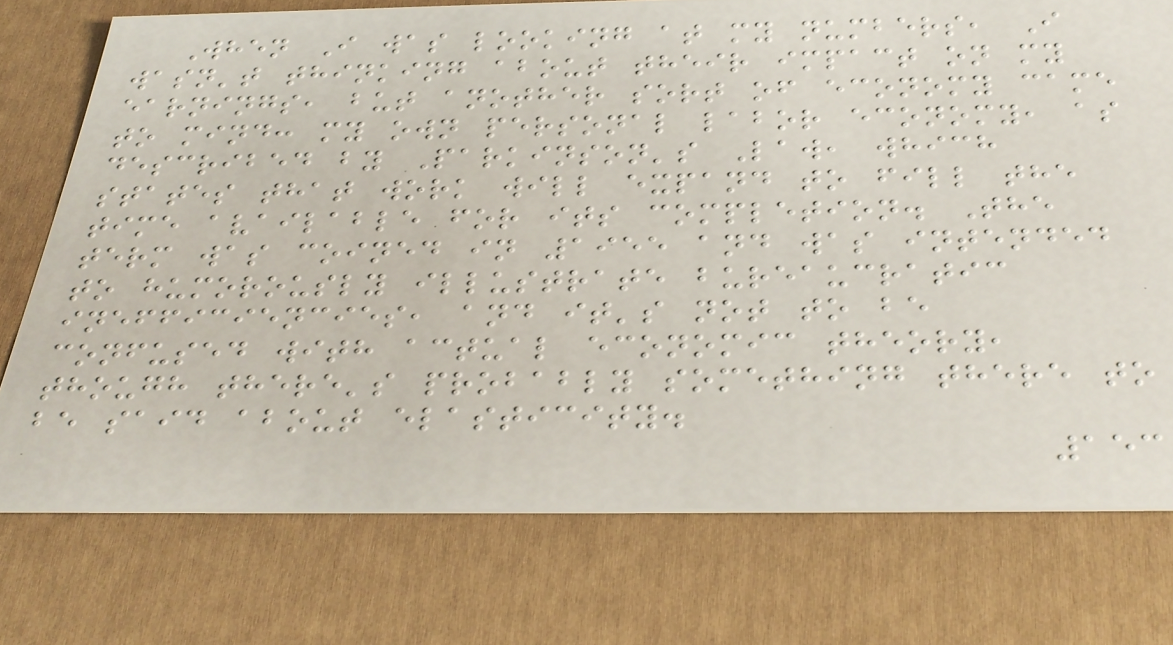When I was looking at my numbers, I
wasn't thinking about their impact on my
earnings, but another sort of economy came
to mind: my own personal labor economy, as
described by Parkinson's Law, which
states that work will expand to fill the
time available for its completion. The
term was coined in 1955 and was intended
to humorously illustrate bureaucratic
inefficiencies, and it's not to be
confused with actual economic theory,
though there's probably something there to
be said about elasticity.
153
